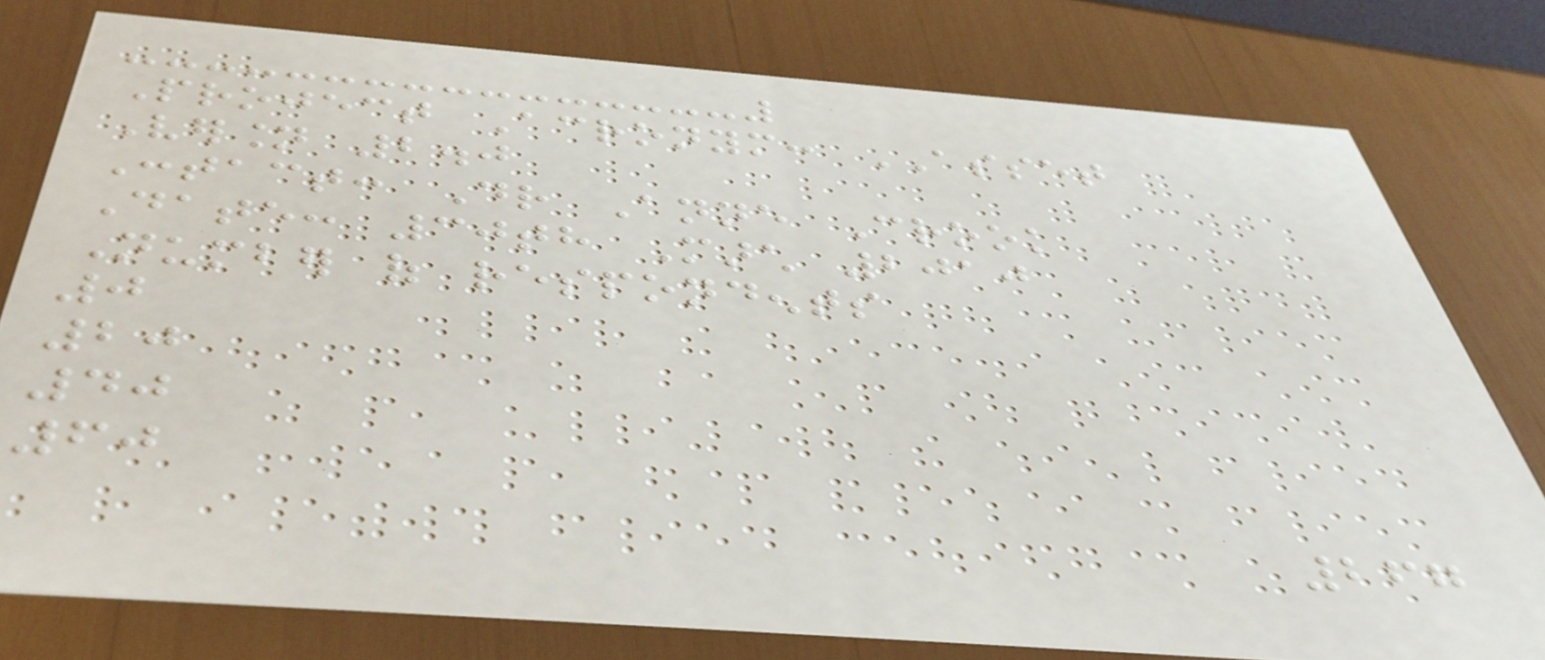Project Acronym: ASSET
Version 2.0
Contact: Dr Anne Crook
Date: 30th March 2010
Number of respondents
0
20
40
60
267
